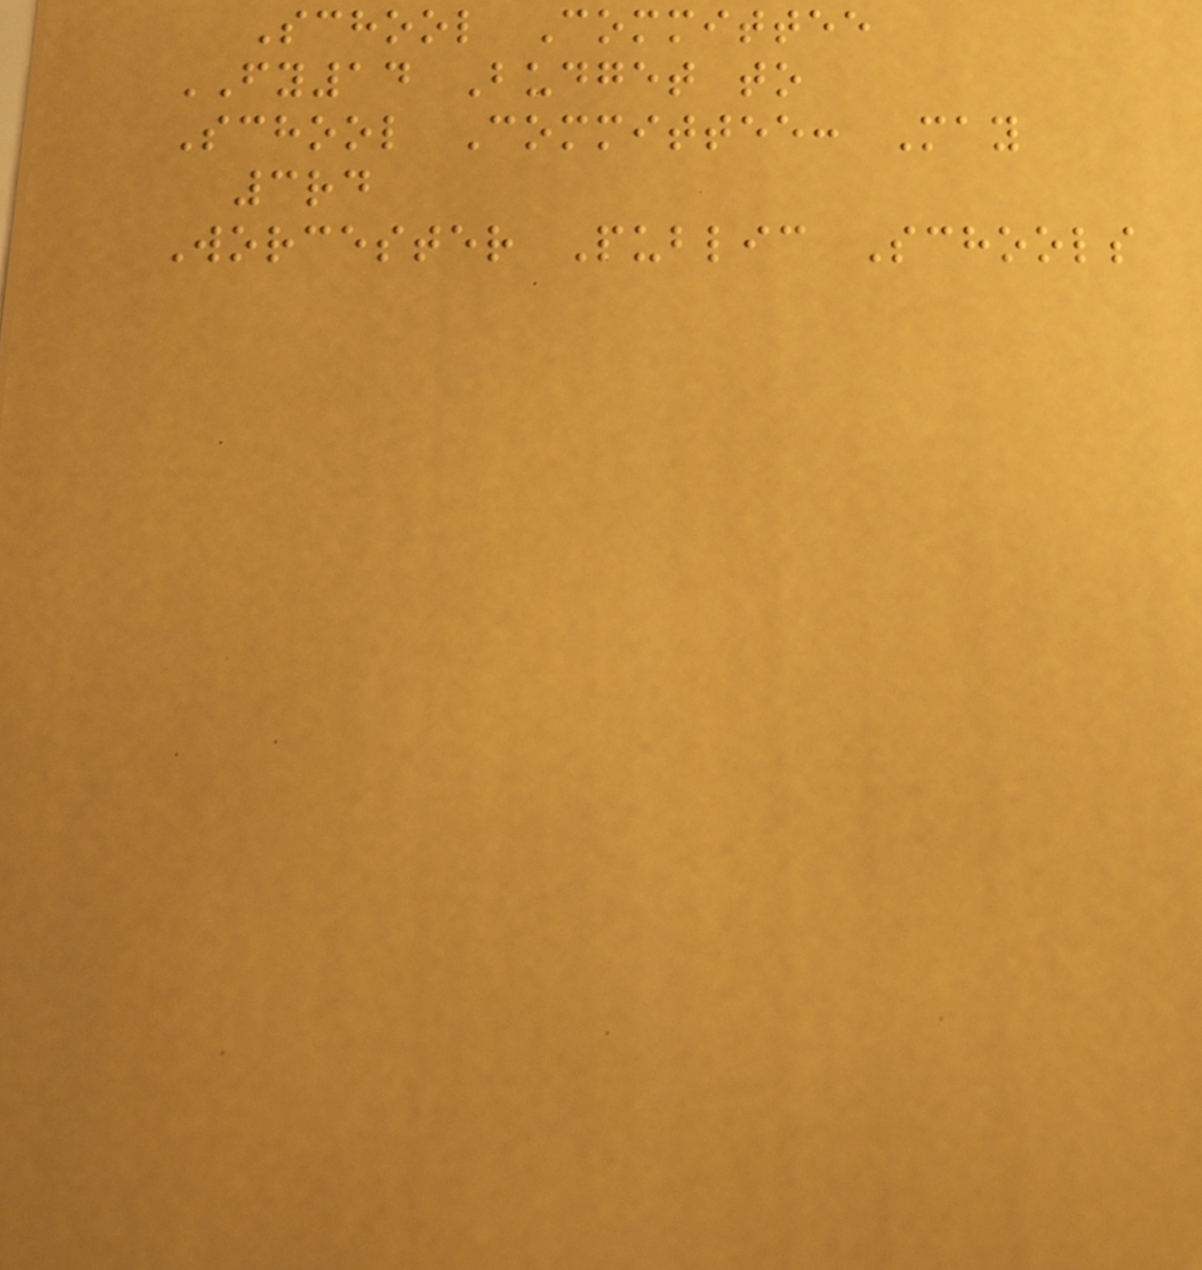School Committee
FY14 Budget to
School Committee: May
3rd
Worcester Public Schools
